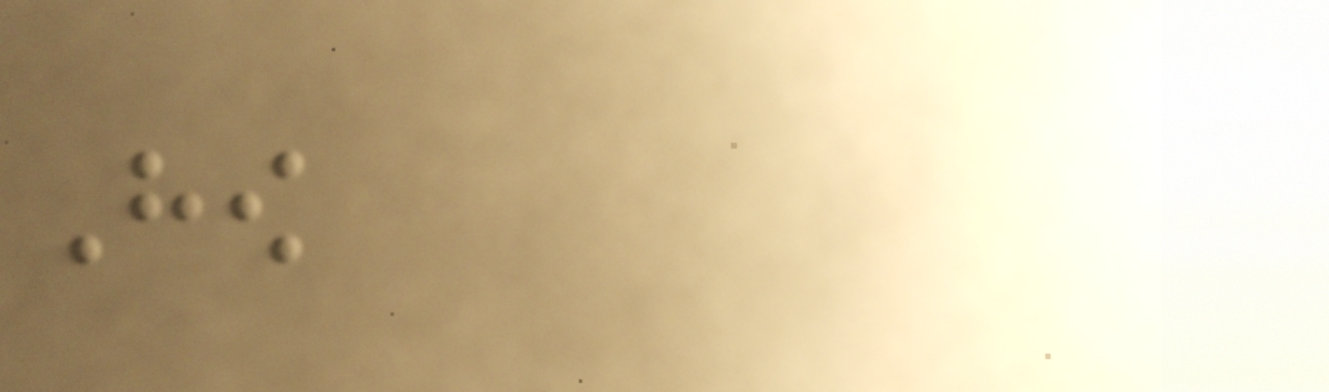How
